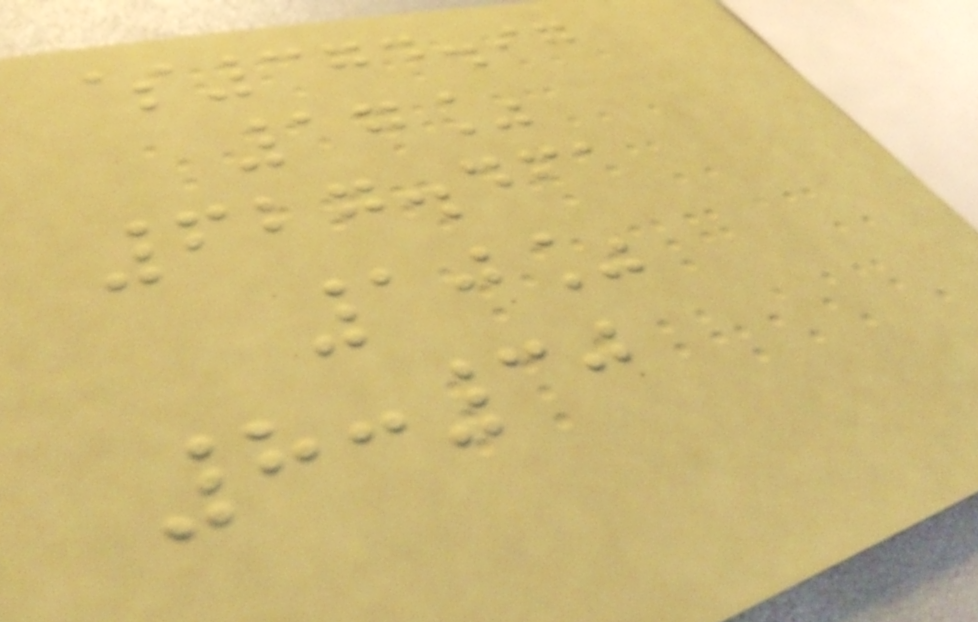$374.97
17%
627.461
10%
8:30
